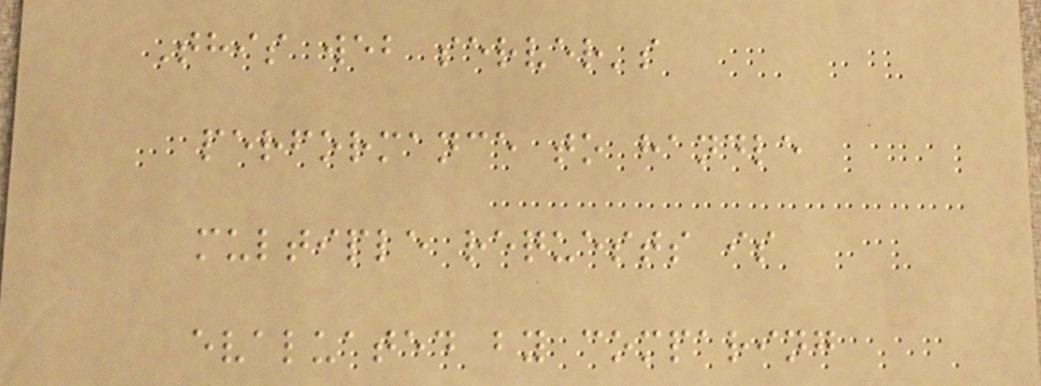This web server's
performance to handle
multiple requests is
evaluated by comparing
